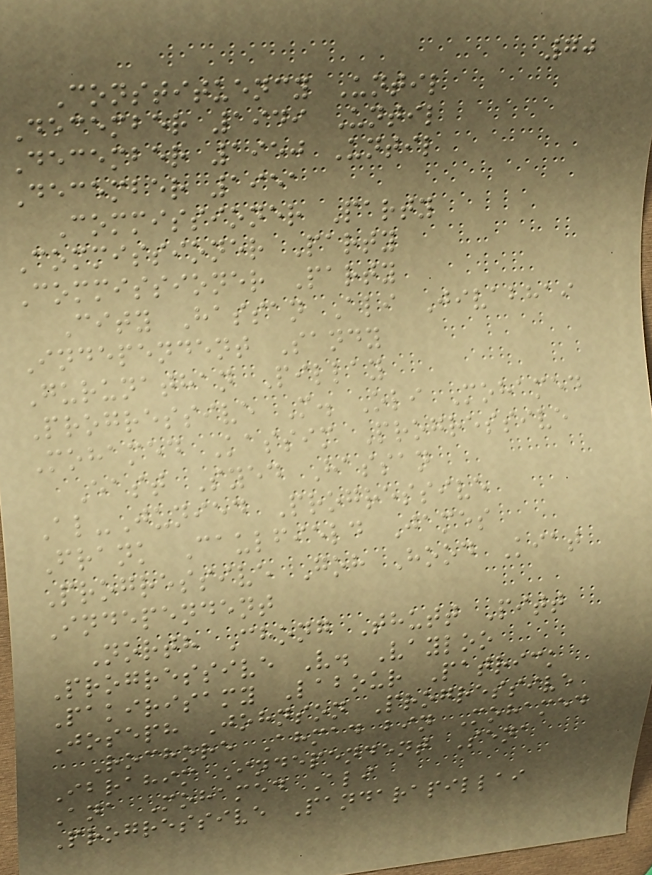70
Constituency Until
December 1949 Until
December 1950 Until
December 1951
Commissioner Party
Commissioner Party
Commissioner Party
City Hassan Ali Jivabhai
Independent Sandy
Gurunathan Pillay
Progressive M. Oli Mohamed
Mohamed Kassim Progressive
East Syed Hassan
Al-Junied Progressive
Frank Caulfield James
Progressive Goh Hood Kiat
Independent
North Chong Thutt Pitt
Progressive V. Vayloo
Pakirisamy Labour Patrick
Joseph Johnson Progressive
Rochore Ahmad bin Mohamed
Ibrahim Independent Sena
Ana Mohamed Ali
Progressive Pandarapillai
